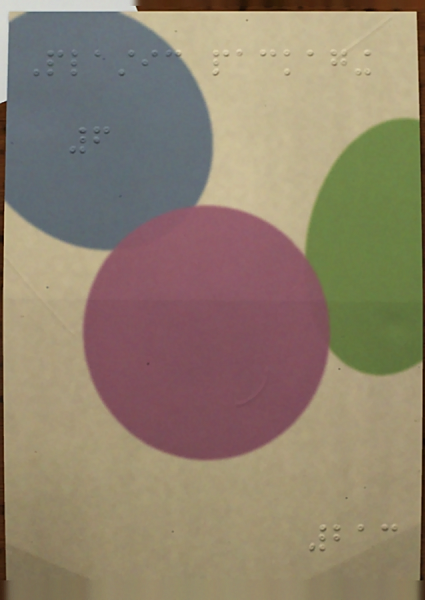Plastic packaging
6
213
